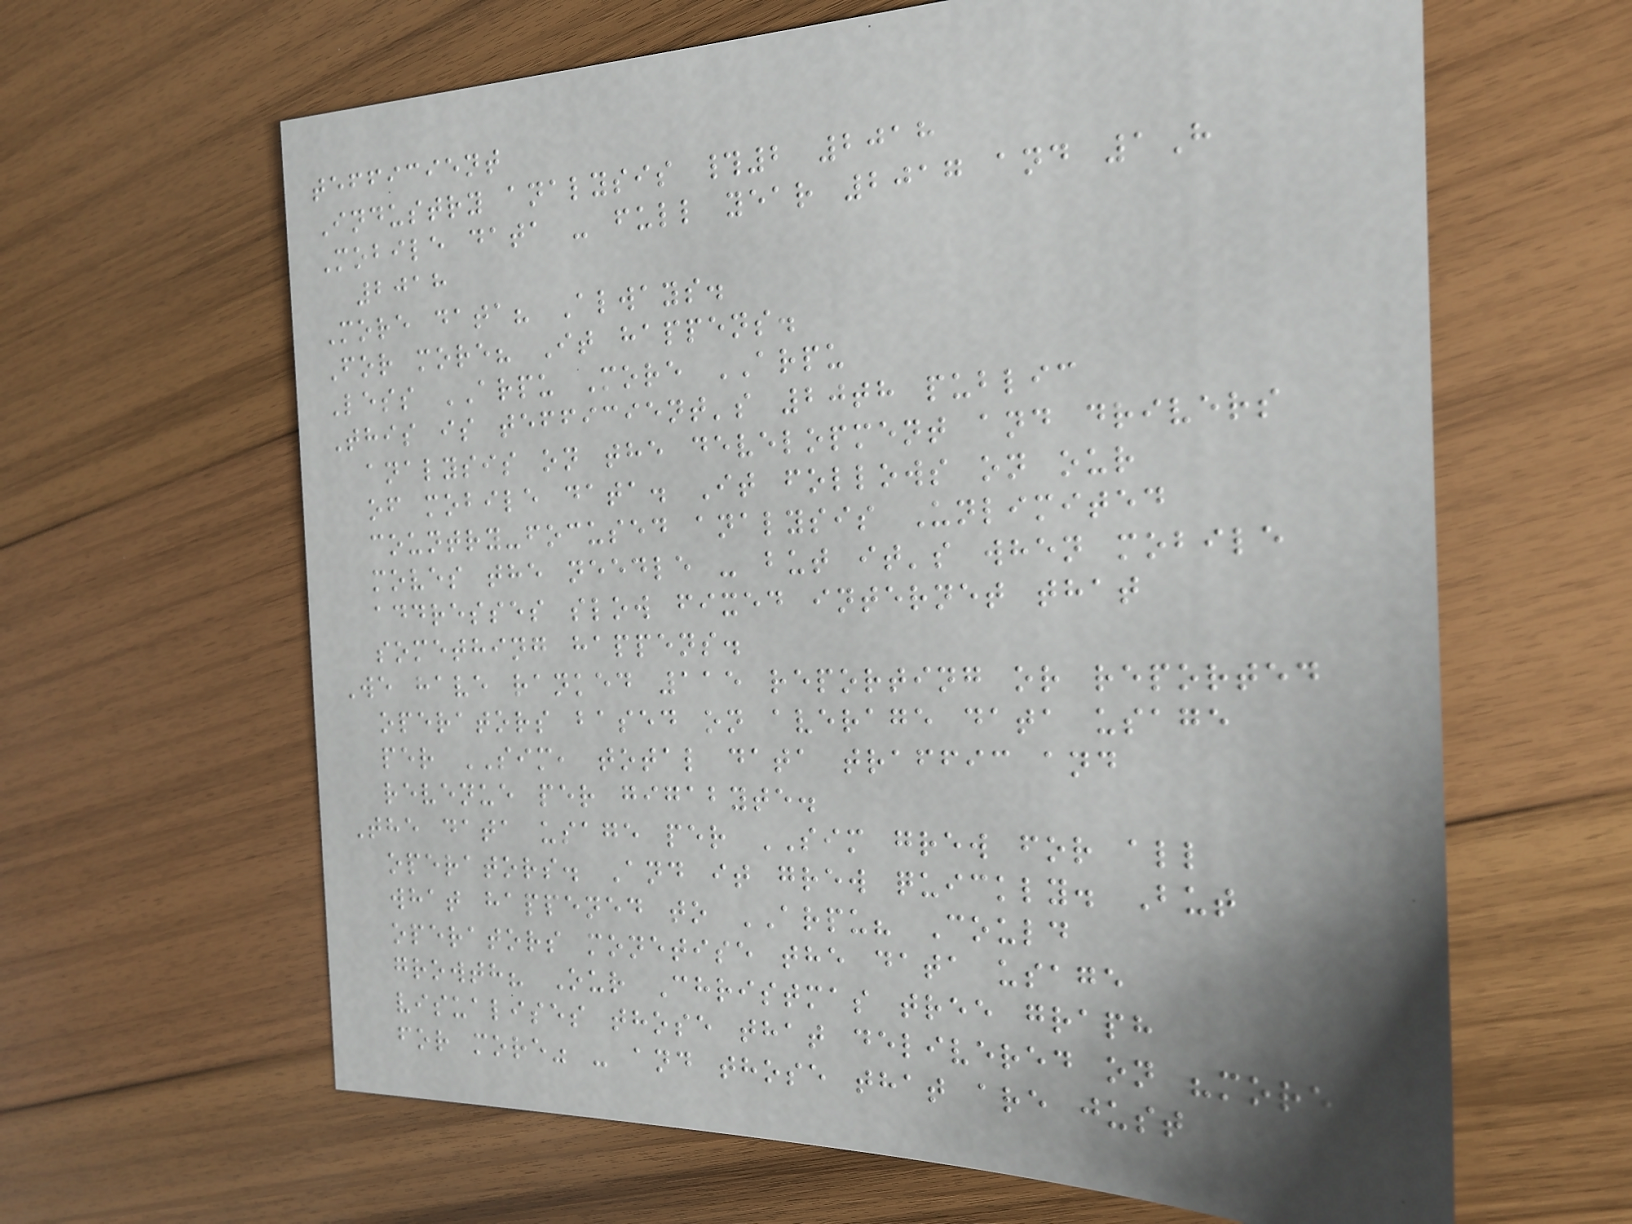tefficient
Industry analysis #2 2018
Mobile data - full year 2017 and 1H
2018
More data? Always.
For more? It happens.
Less ARPU More ARPU
This is tefficient's 20th public
analysis on the development and drivers
of mobile data. It follows on our
country-focused analysis Unlimited
moves the needle - but it's when mobile
addresses slow fixed internet that
something happens.
We have ranked 115 reporting or reported
operators based on average data usage
per SIM, total data traffic and
revenue per gigabyte.
The data usage per SIM grew for all
operators. And it grew quickly. But
what happened to ARPU? Could
operators monetise the data usage
growth? Our Christmas tree graph
visualises those that delivered on "more
for more" - and those that are just
